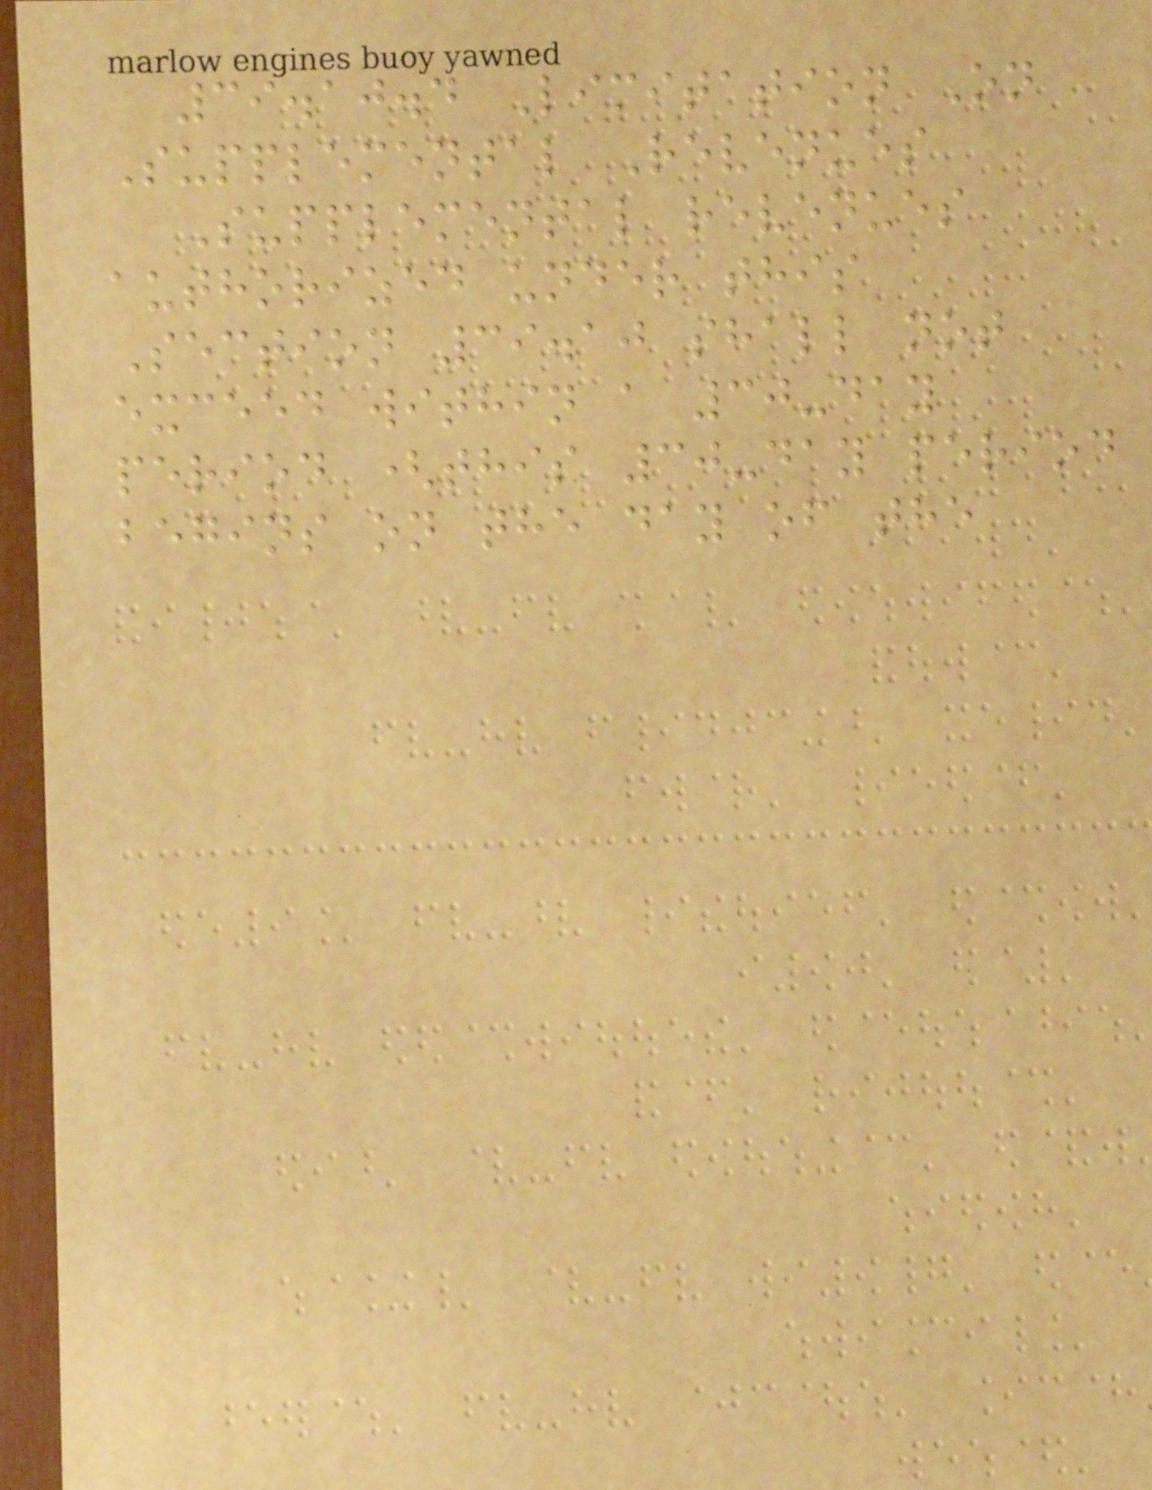39.10.4 Limitation On
Supplemental Revenues
Supplemental revenues
authorized under this
Section 39.10 shall not
exceed within a 30-day
period (this 30-day period
begins on the day of the
